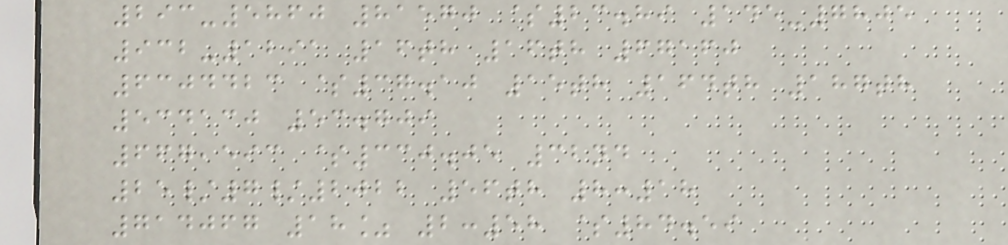293-5860 81570 $23.89 145-7805
932-1291 16th 16th 67160
6304423 $37.10 15th 164th 187th
534130 53.709
667,593 $330.05 32nd
25/7/2022 56th 8:18
714067 18% 2:58 $84.59
